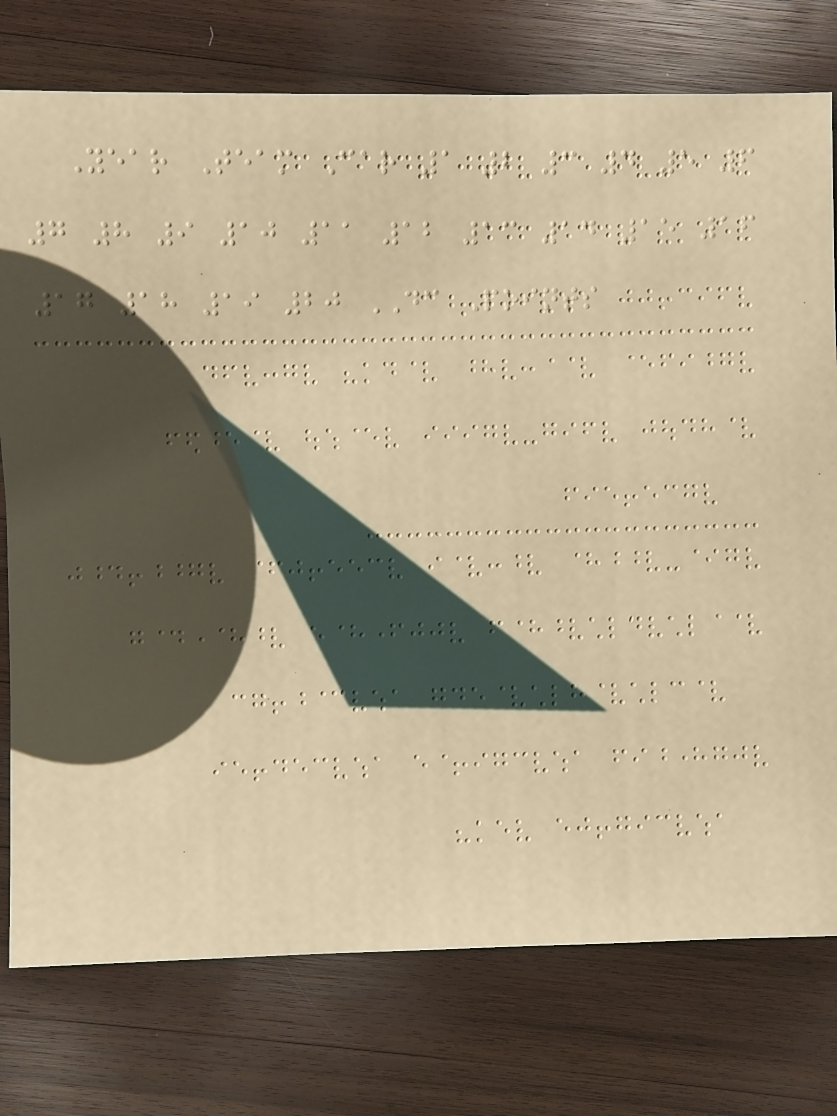Year Team Car 1 2 3 4 5 6
7 8 9 10 11 12 13 14 15 16
17 18 19 20 DC Points
